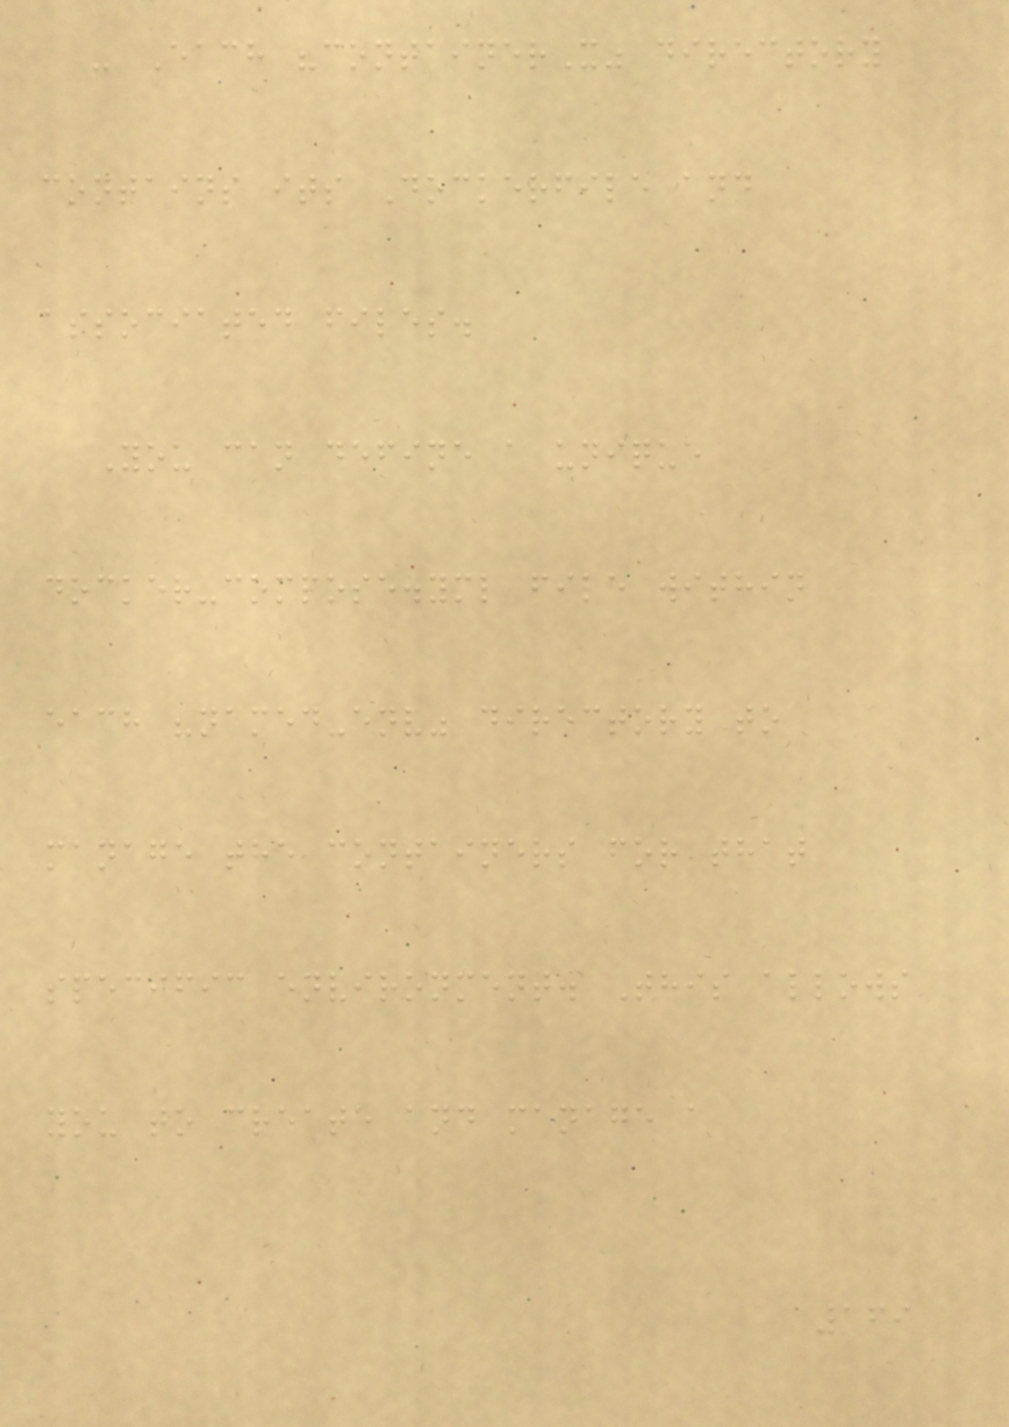- Each "containerX" directory
contains its Dockerfile and
associated files.
You can define a unique
docker-compose.yml file within
each "named-env" directory to
manage the containers for that
specific environment. This allows
you to create and manage a
169
